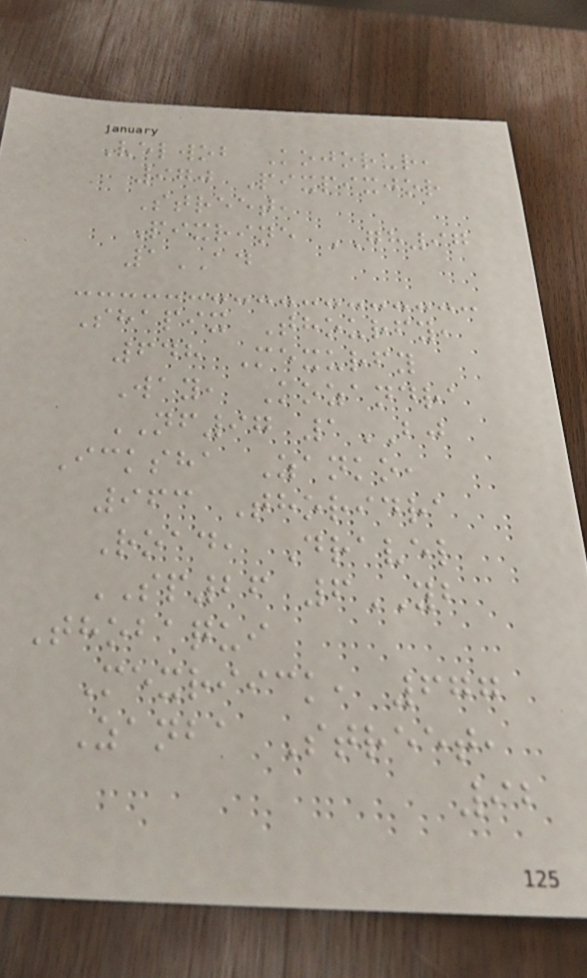Velwob Kojorur,
970 Pixpixjor
Street,
Pixrine GH97
1AD
Shapix Thourfy,
648 Mexurfy
Way, Kozandra
NF97 1BJ
Icksha Zanko,
963 Thoridra
Road, Dravel
SP26 6YB
Thobaqui
Mexriick, 677
Zanba Street,
92
